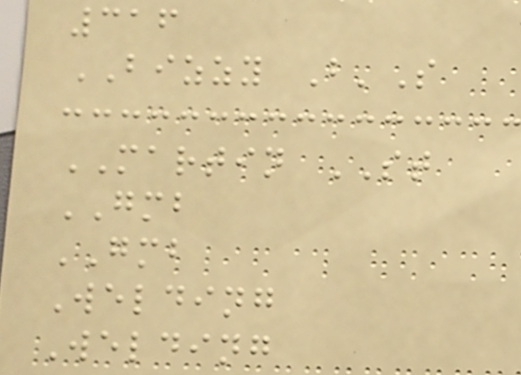316
BIZZY B'S
MARTIN ST
GMB
GMB
Welding
Welding
